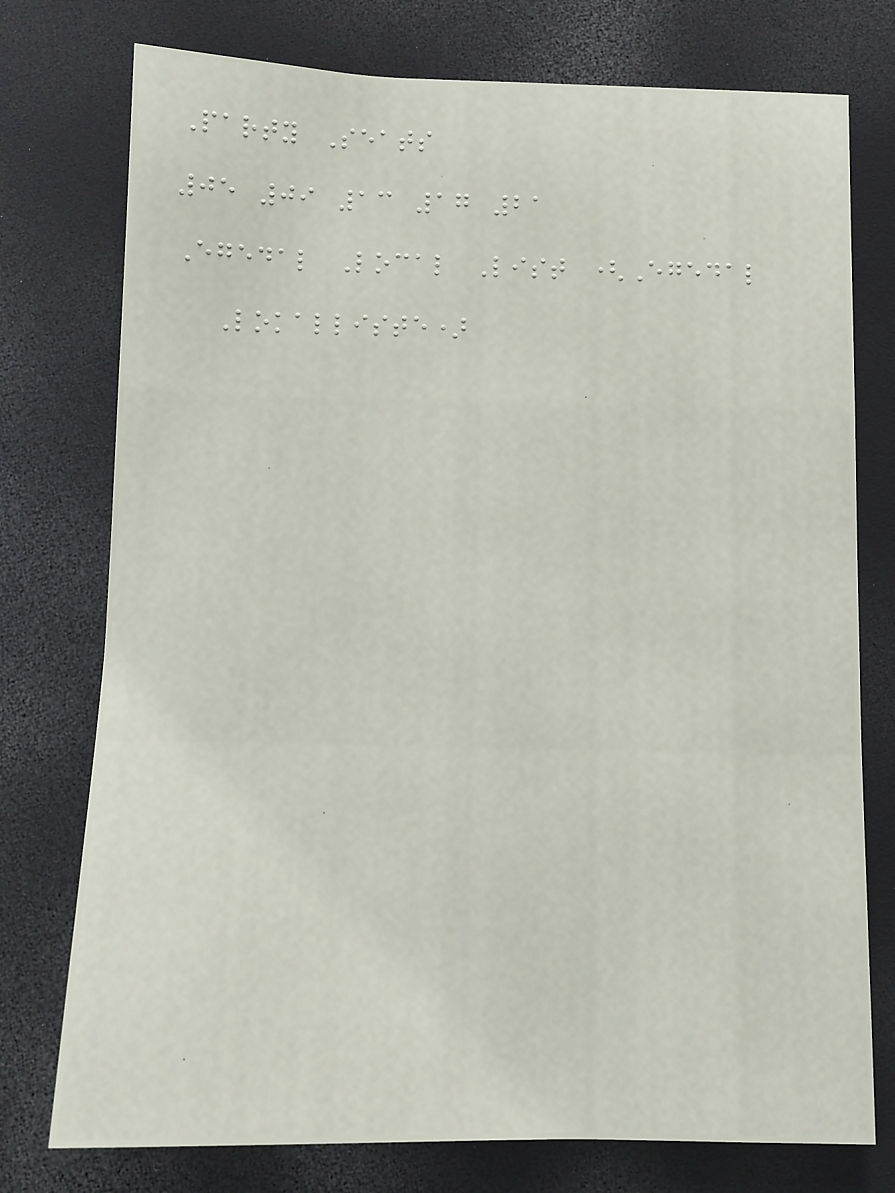Party Seats
05 09 13 17 21
Egedal Local List (Egedal
Lokalliste)
